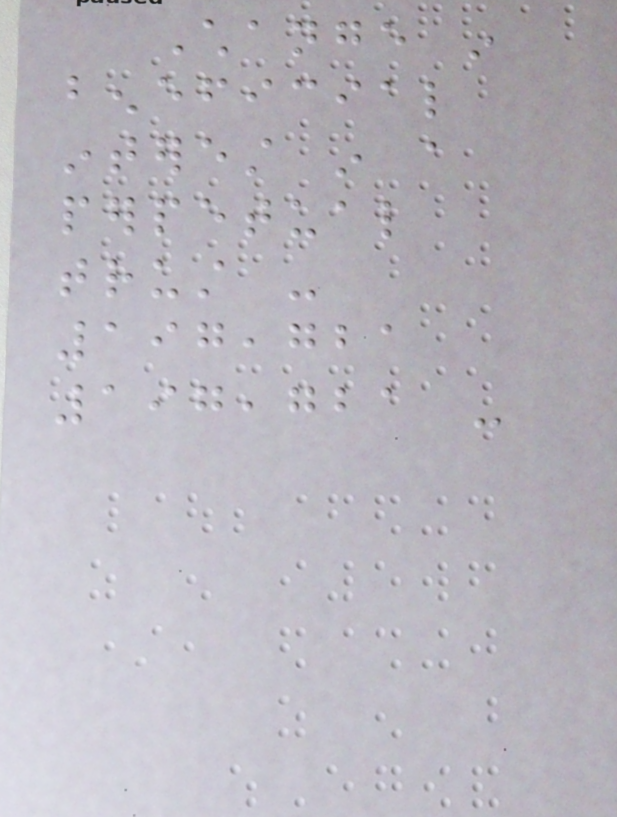Change in
beneficial
interest in a
perpetual
trust -
197,721
197,721 -
